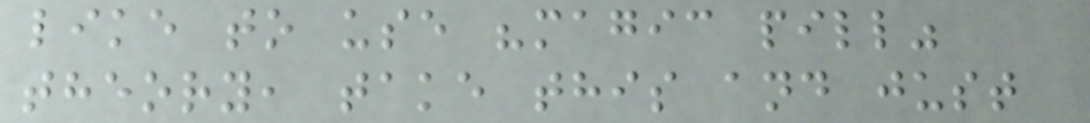like to use "magic pill"
theory, take this and just
